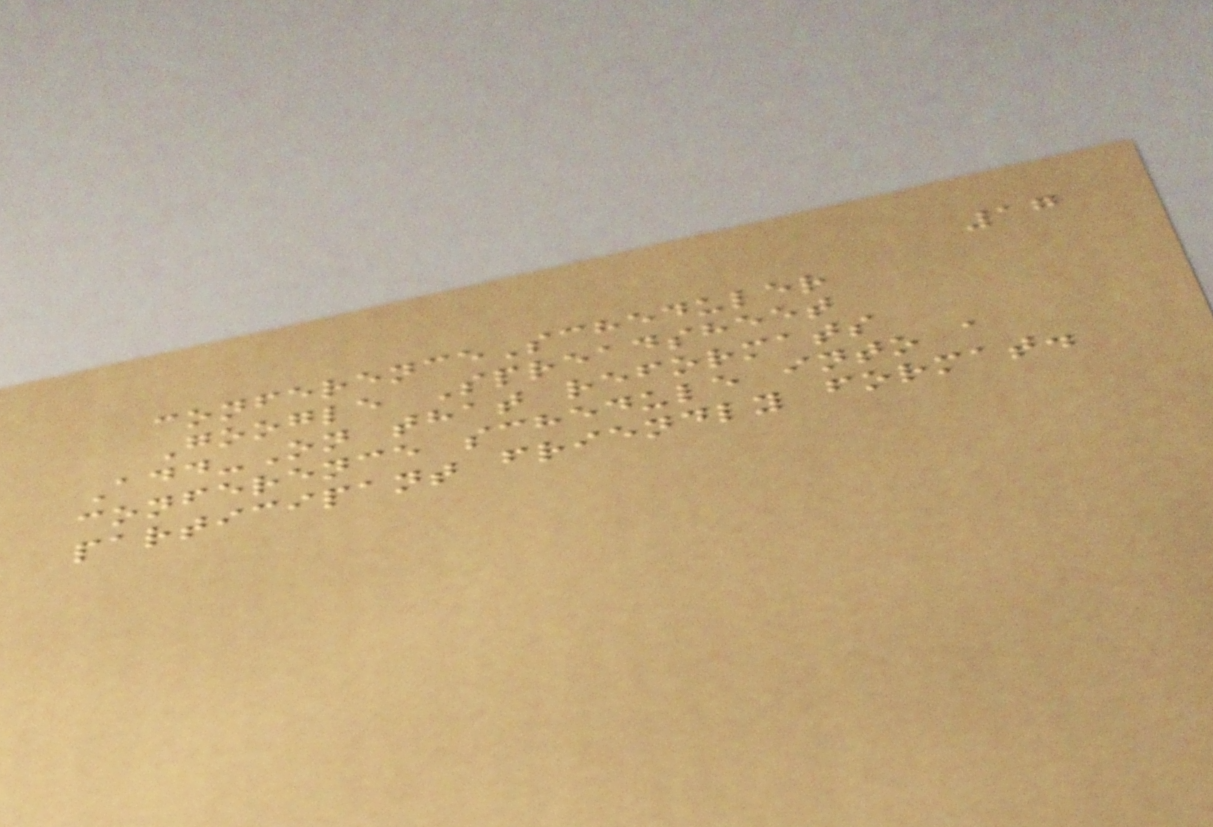17
conferenceScheduler
Google Spreadsheet
Add-On that reformats
conference schedule into a
participant friendly format.
